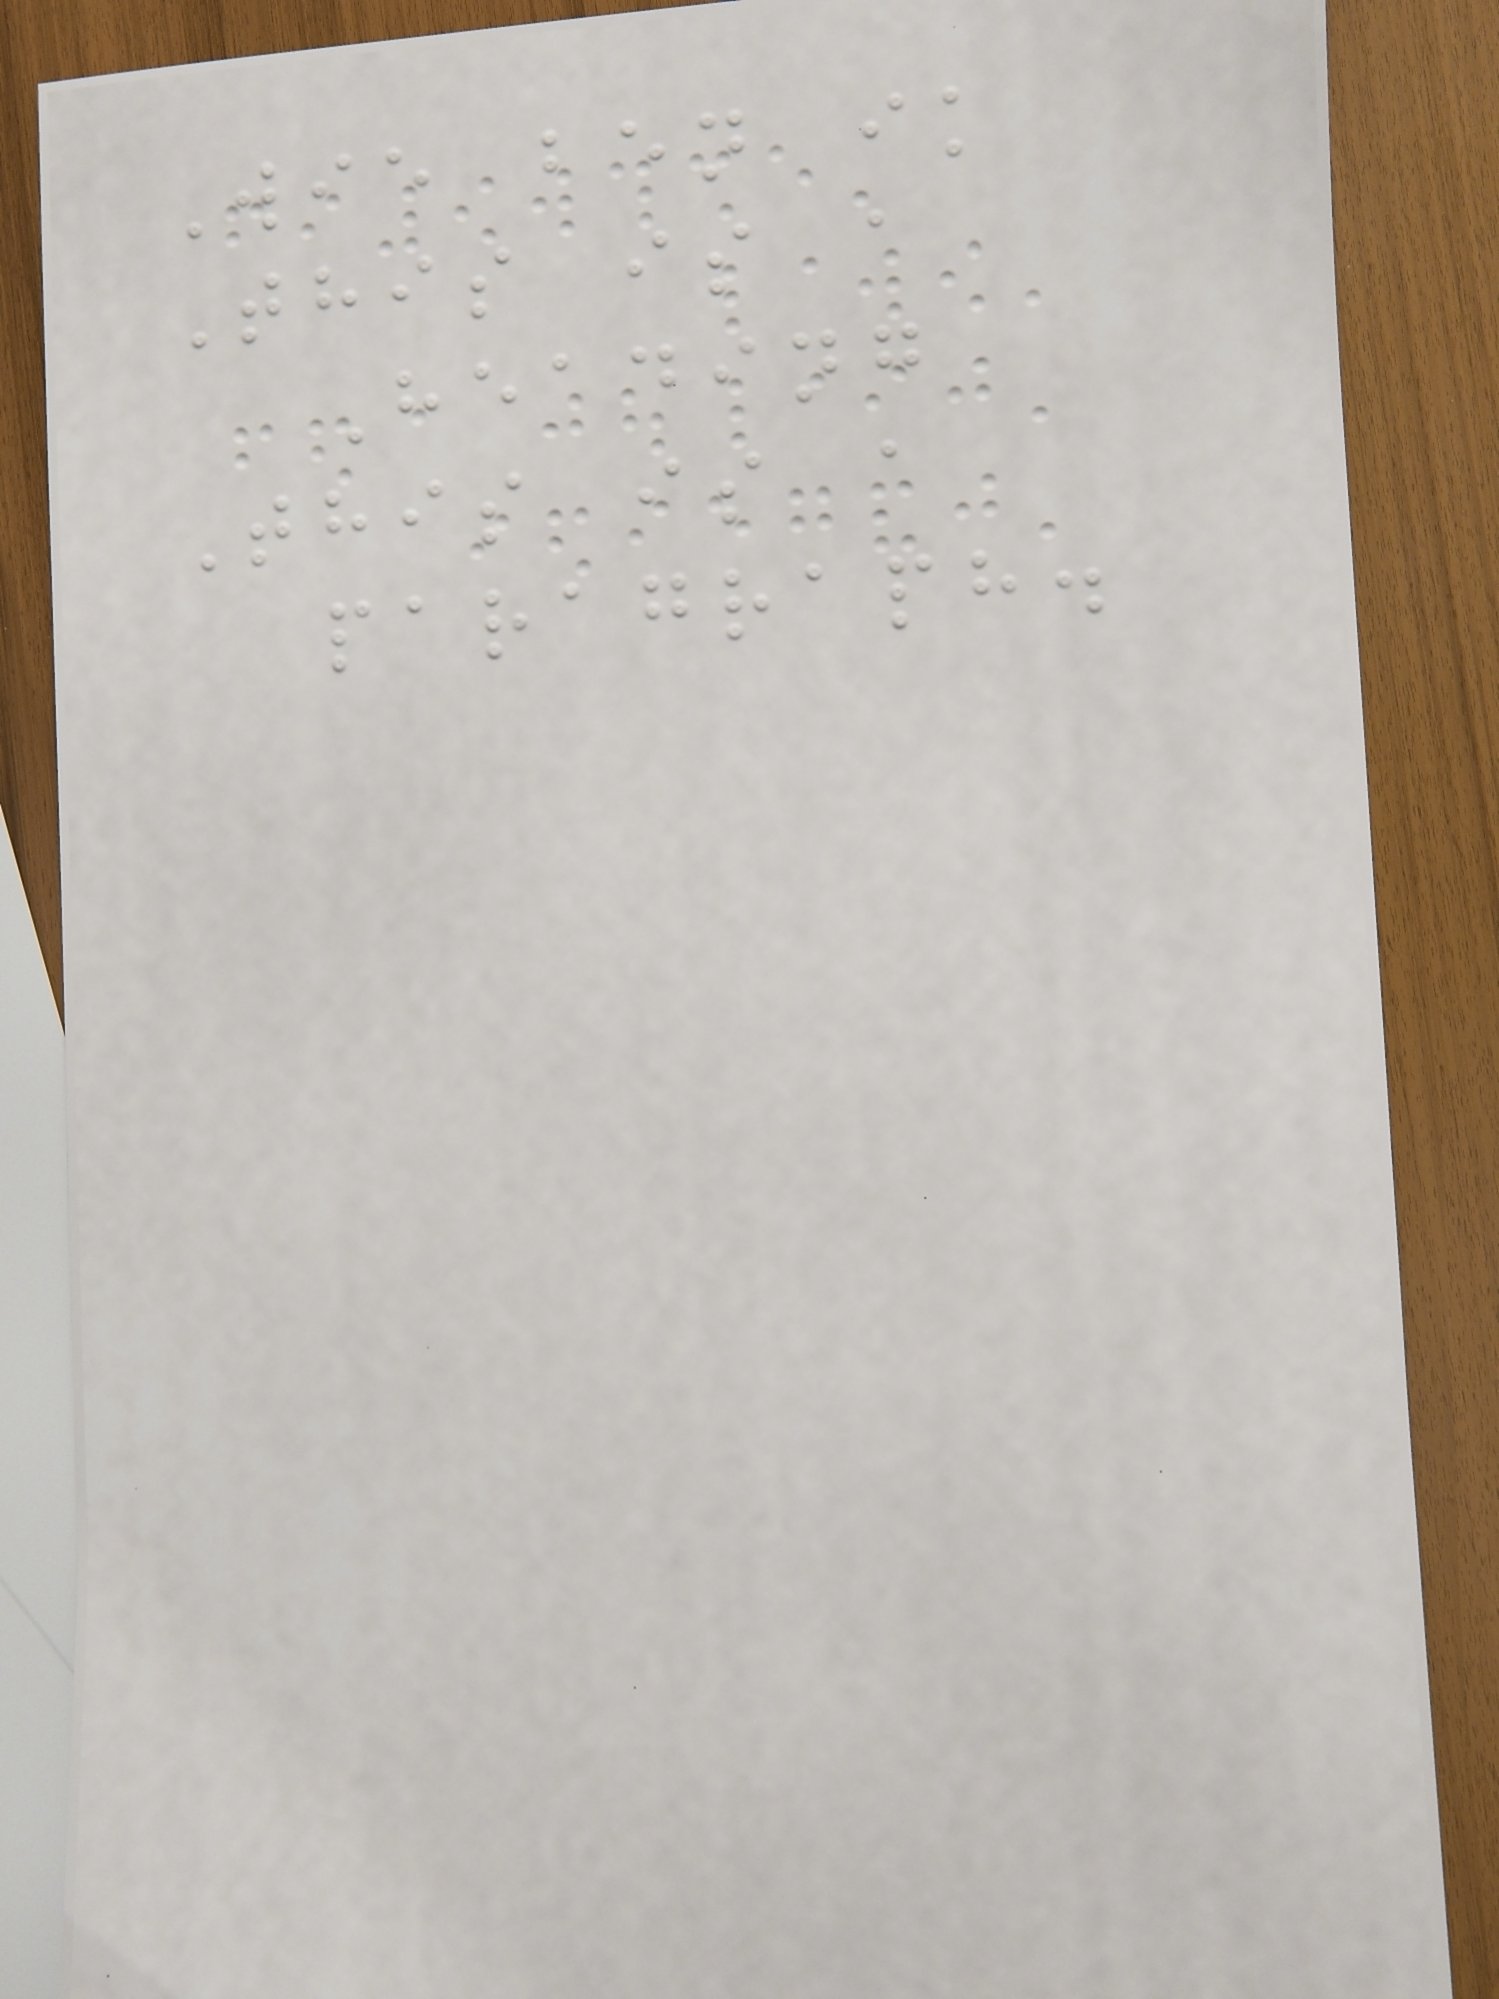Wie ben ik
This is a
Heading
This is a
paragraph.
